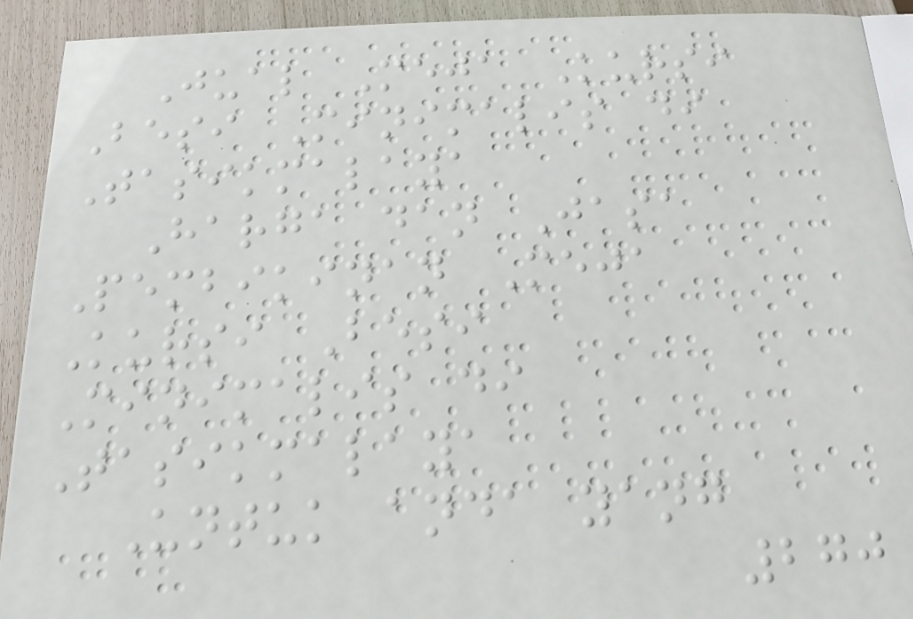Jual Meja Kursi
Besi Minimalis di
Tasikmalaya
Harga dan Jasa
Pembikinan Meja
Kursi Besi
Minimalis di
Tasikmalaya
Untuk anda yang
270
